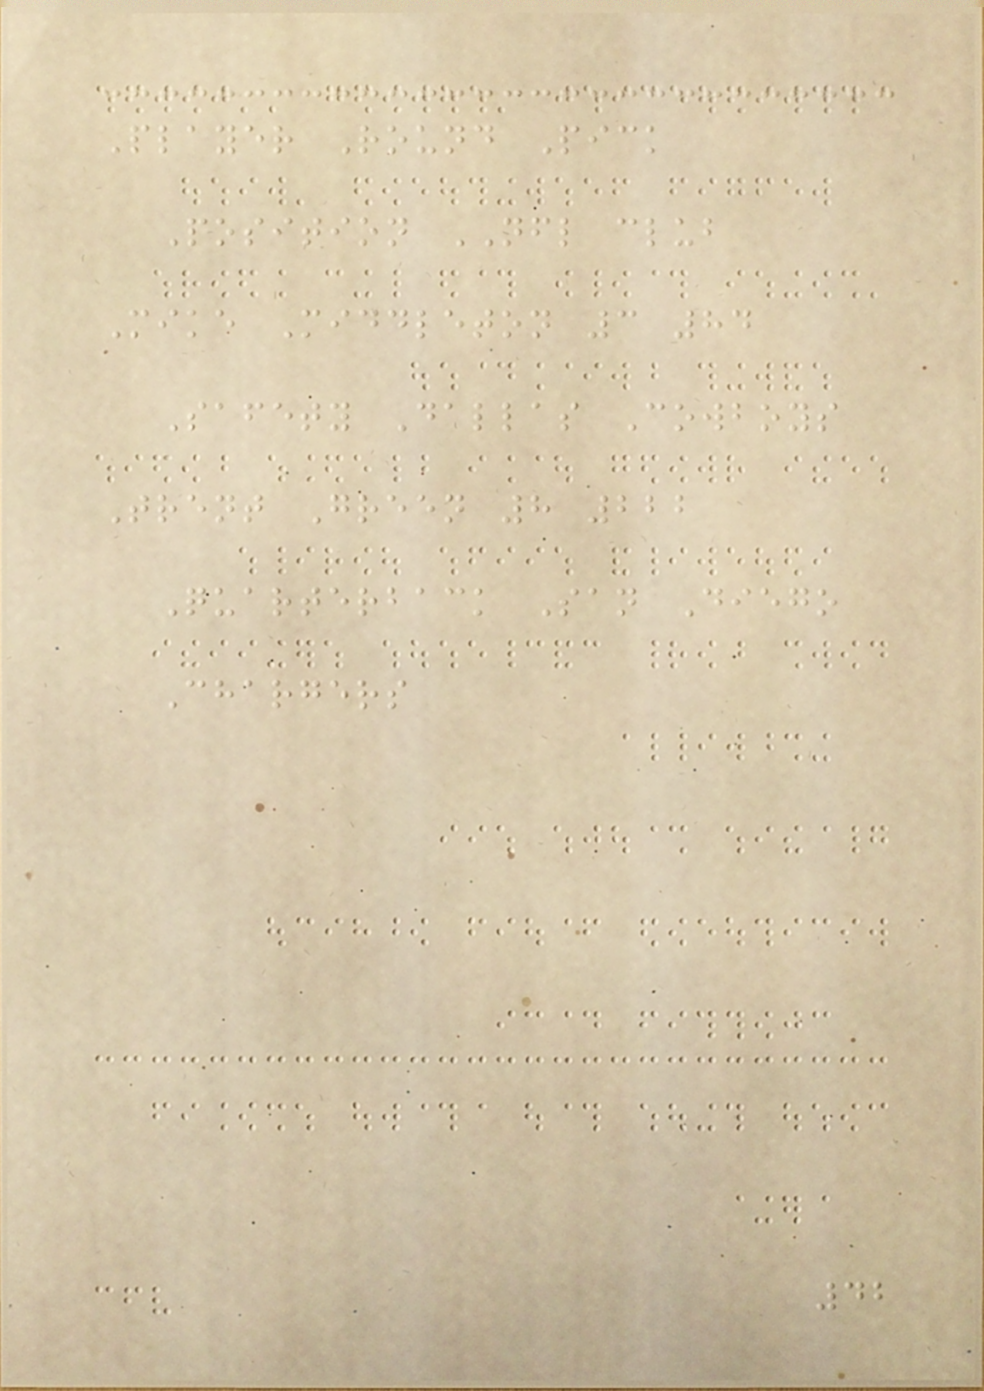Player Round Pick
Position NFL club
Mike Middleton 3 84
Safety Dallas Cowboys
Trent Green 8 222
Quarterback San Diego
Chargers
42
